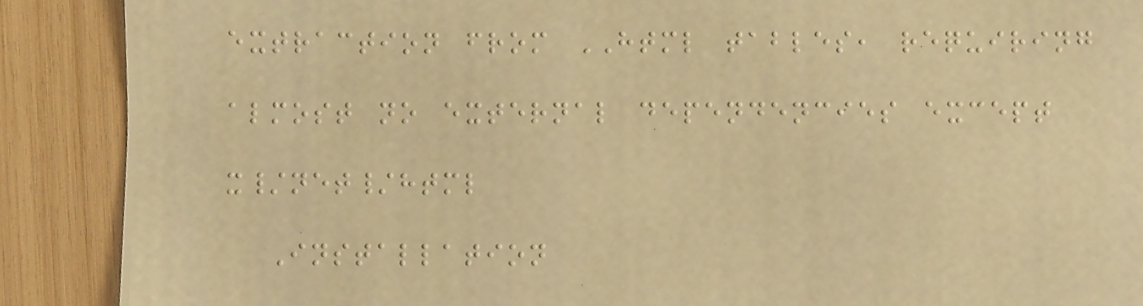extraction from HTML tables, requiring
almost no external dependencies except
x/net/html
Installation
